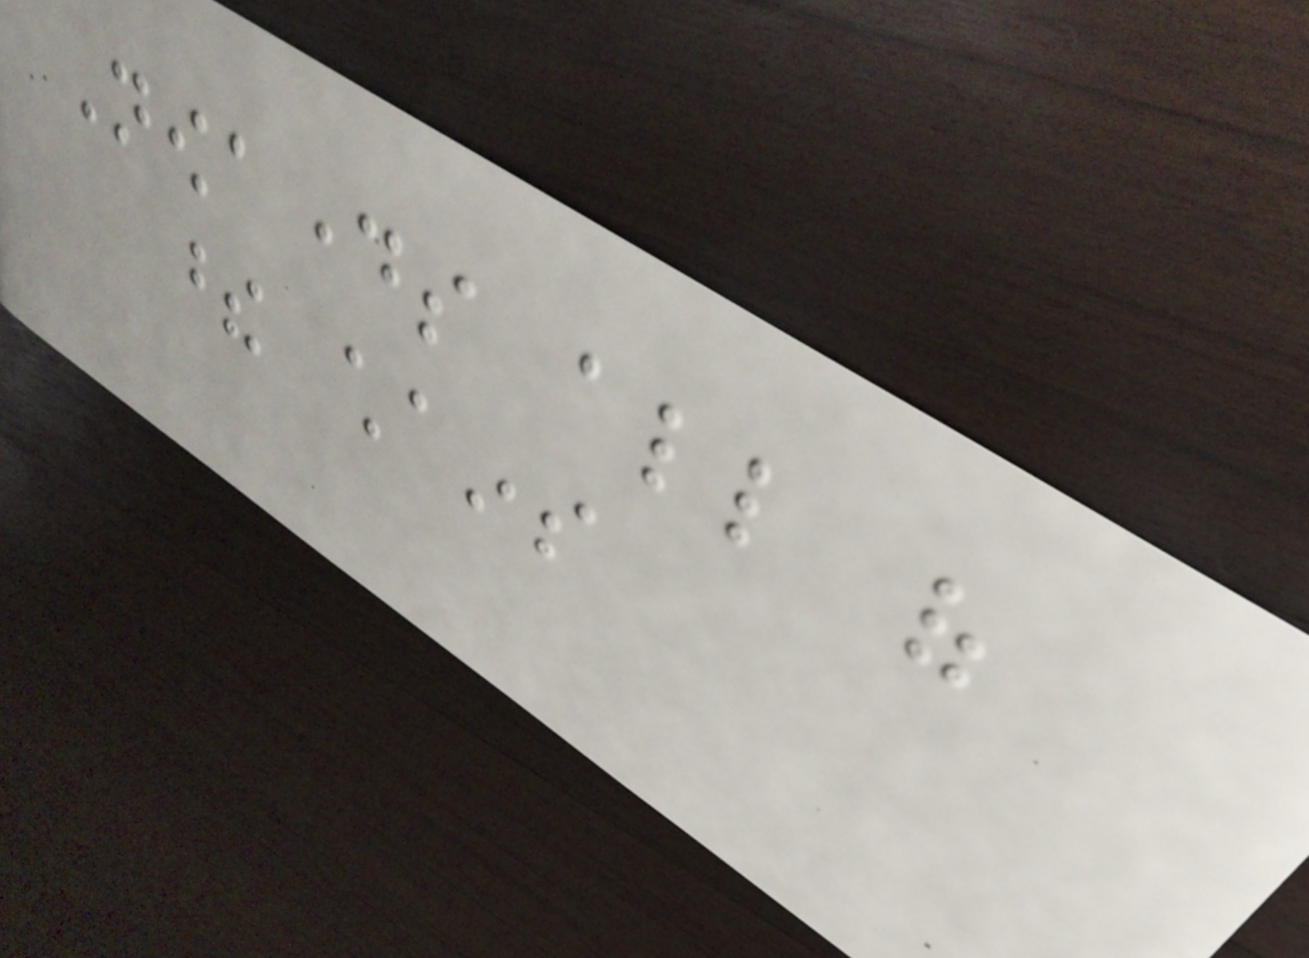Nowadays all of
these chains
